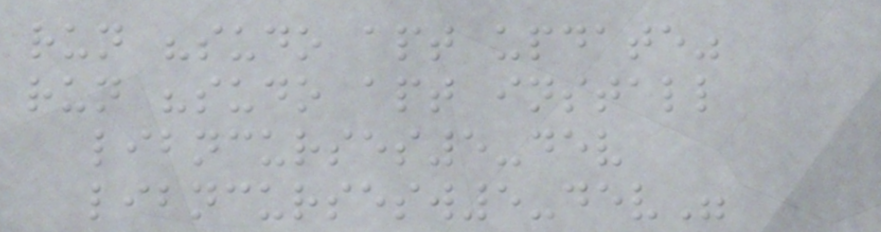run "sudo apt update"
run "sudo apt install
libncurses5-dev
libncursesw5-dev"
